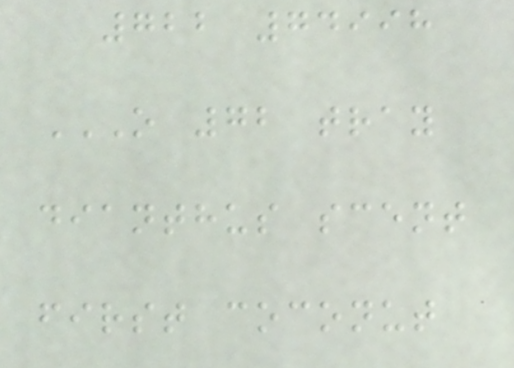722 74998
O 72 TRAY
DIANTHUS SCENT
FIRST COCONUT
